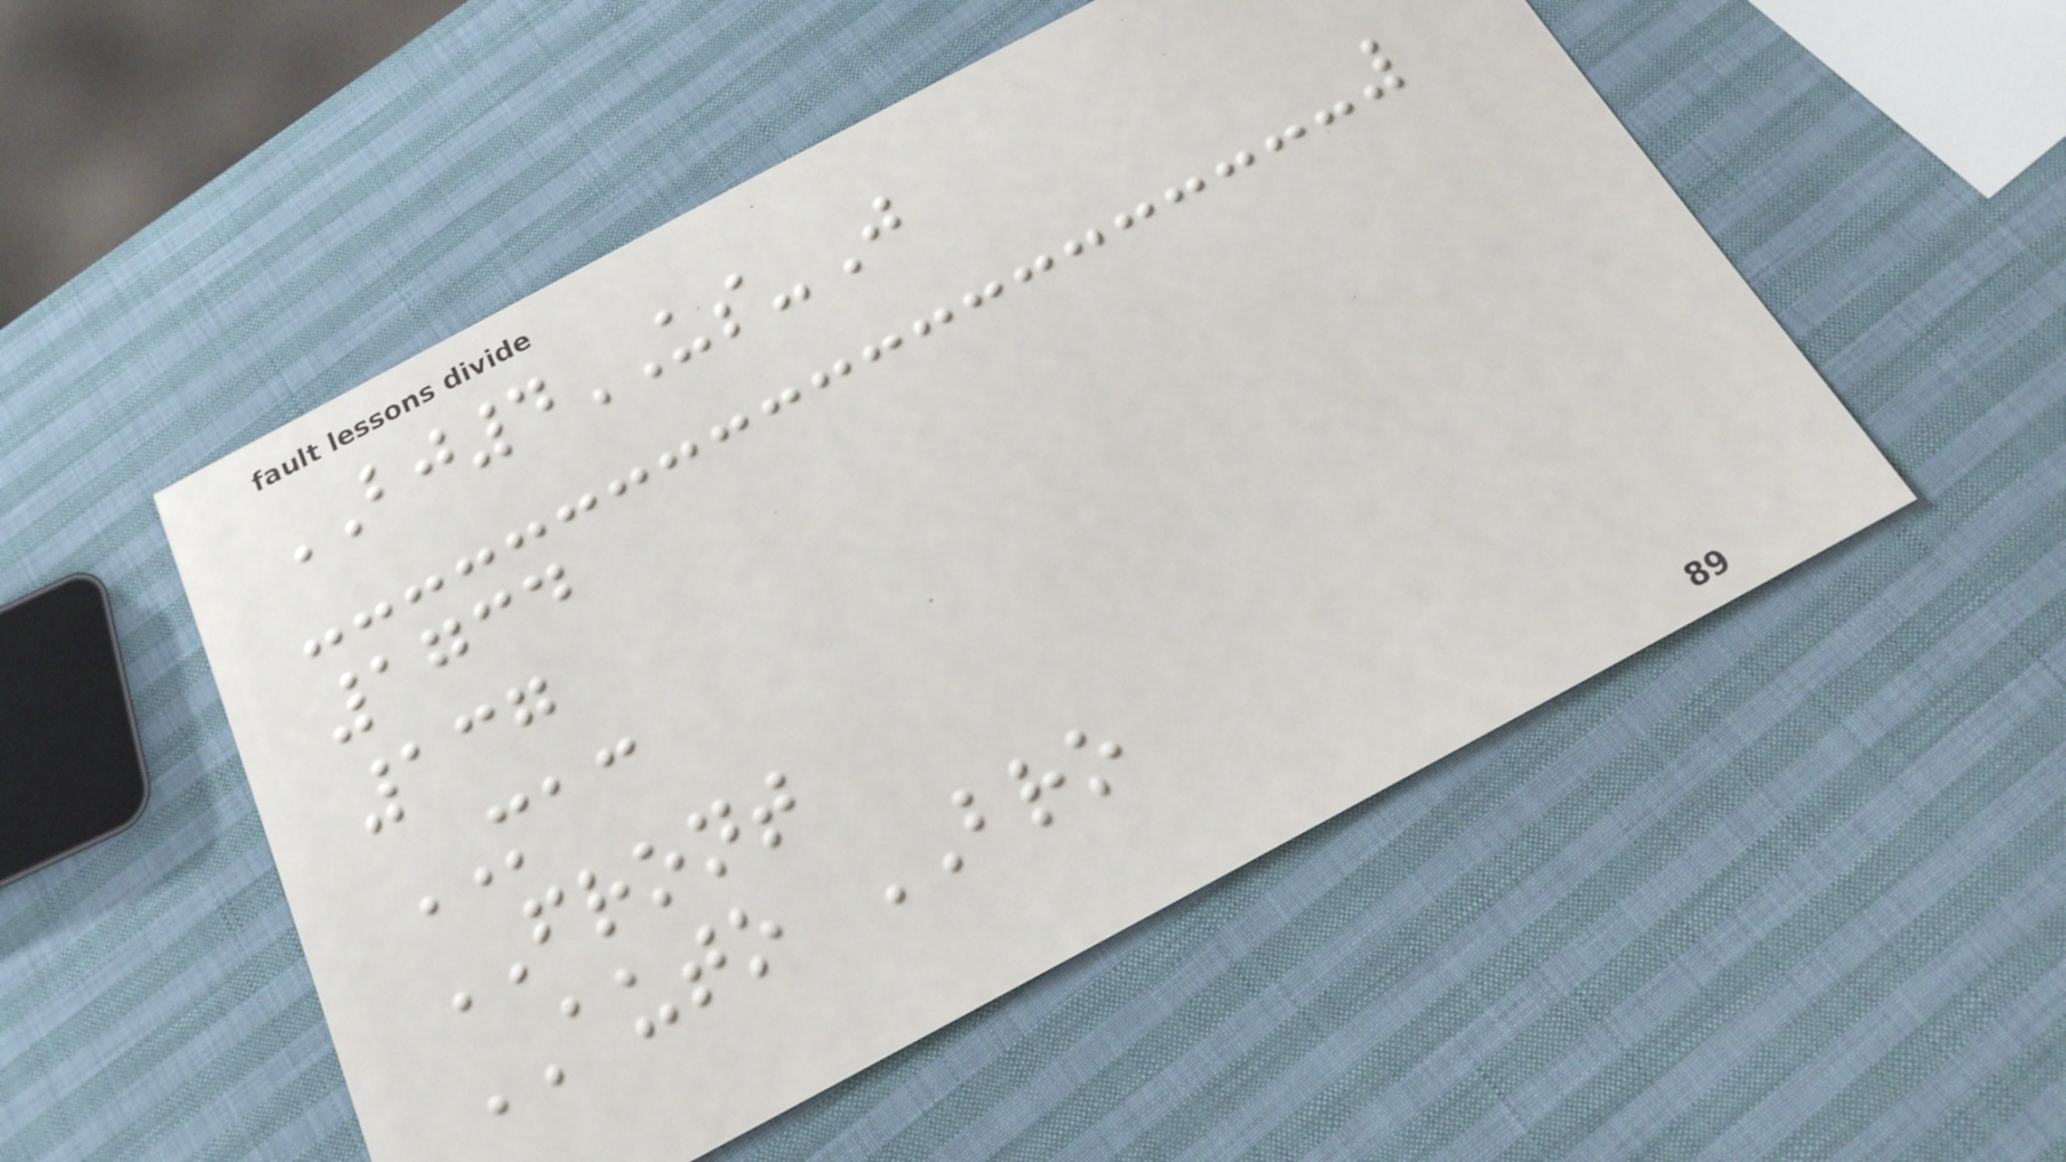BJ4US-J
1734
137
MAC
FRONT
AUTO BRO
